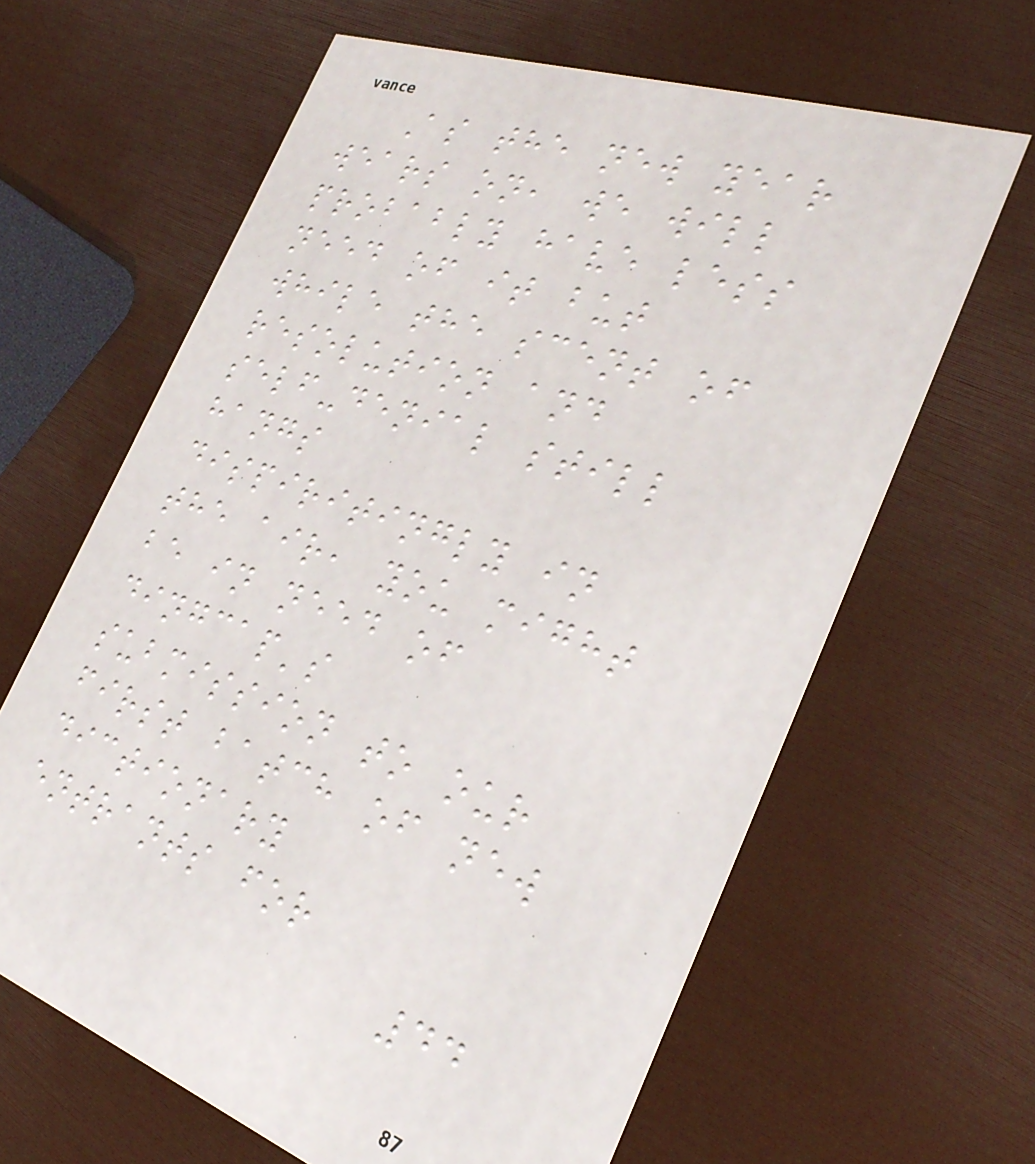As the new year
wears on, we will
probably have less
need of it but
while the scent of
resolution and
self-denial still
hangs
dispiritingly in
the air, you might
be in need of
dingcap's
submission to our
first batch of new
dictionary
entrants for
44
